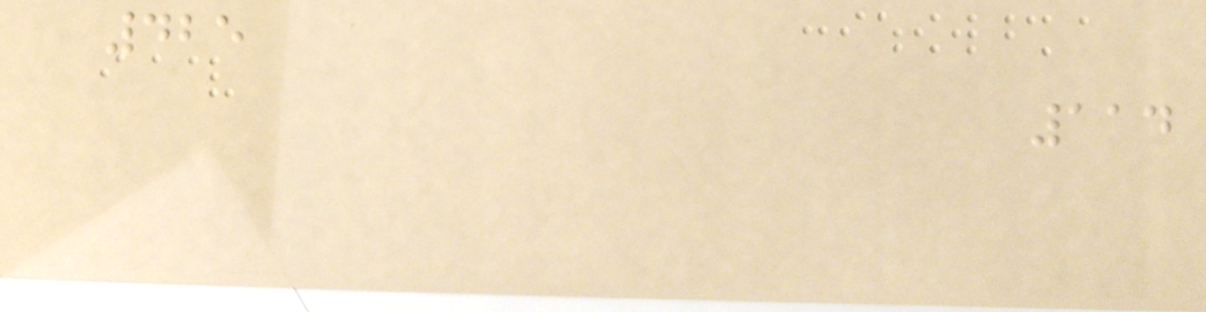425
114
